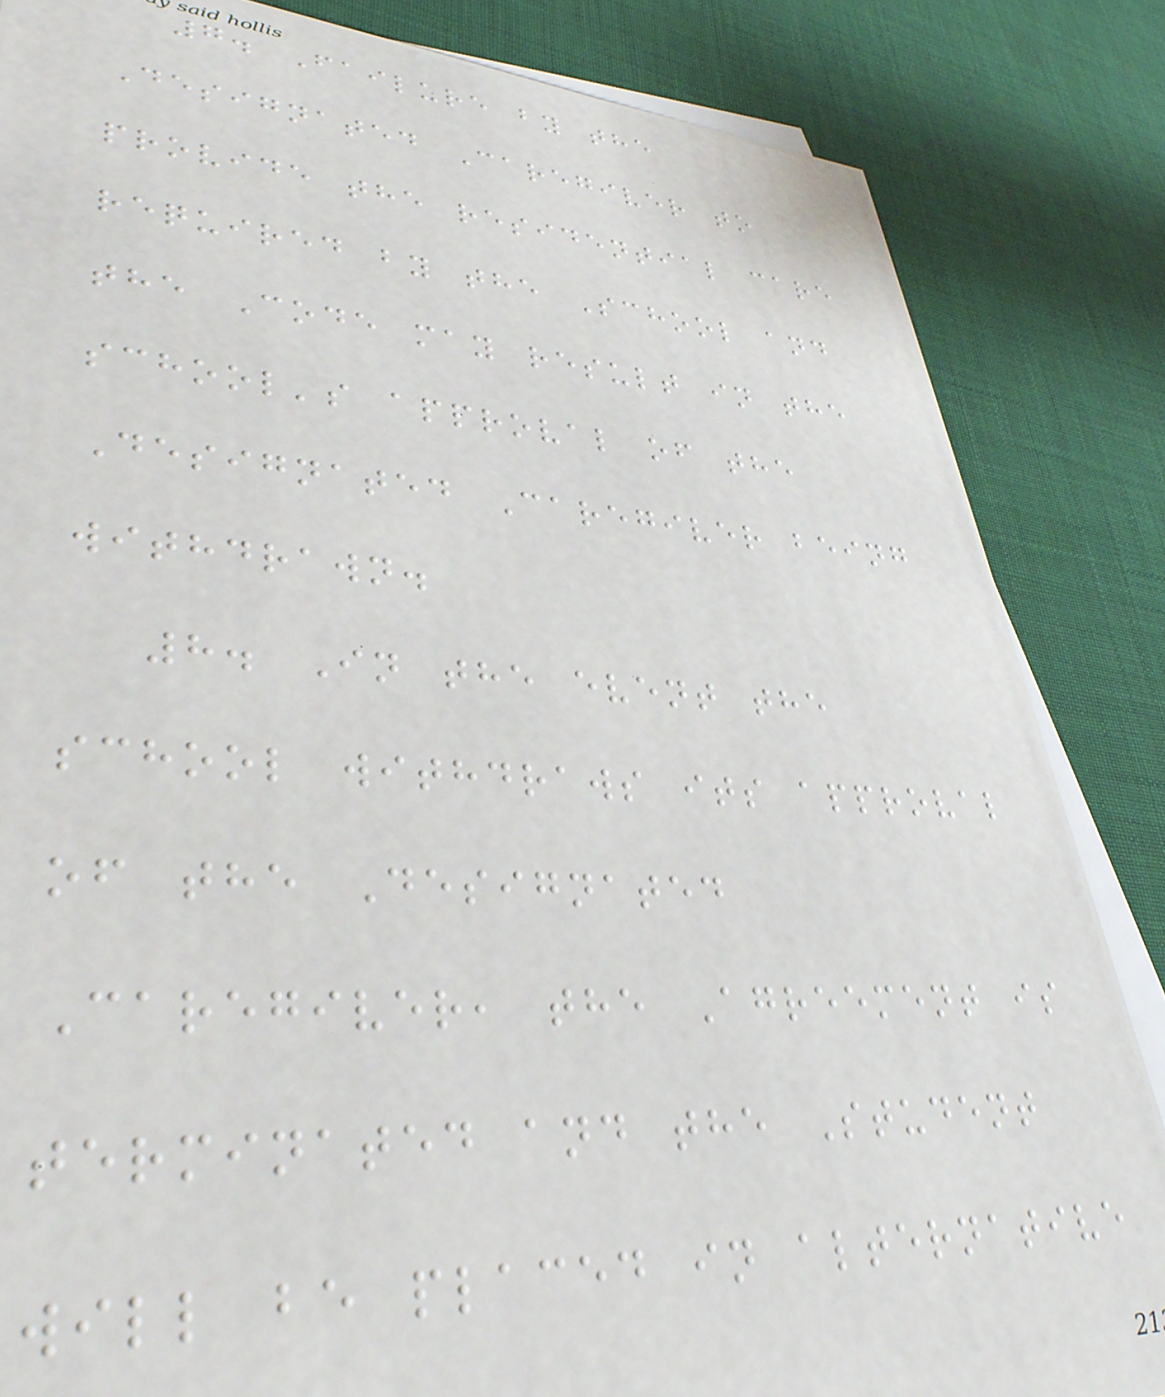7. Failure by the
Designated Caregiver to
provide the residential care
required by the School and
the Code may result in the
school's approval of the
Designated Caregiver being
withdrawn.
8. In the event the
school withdraws its approval
of the Designated
Caregiver, the Agreement is
terminated and the Student
will be placed in alternative
